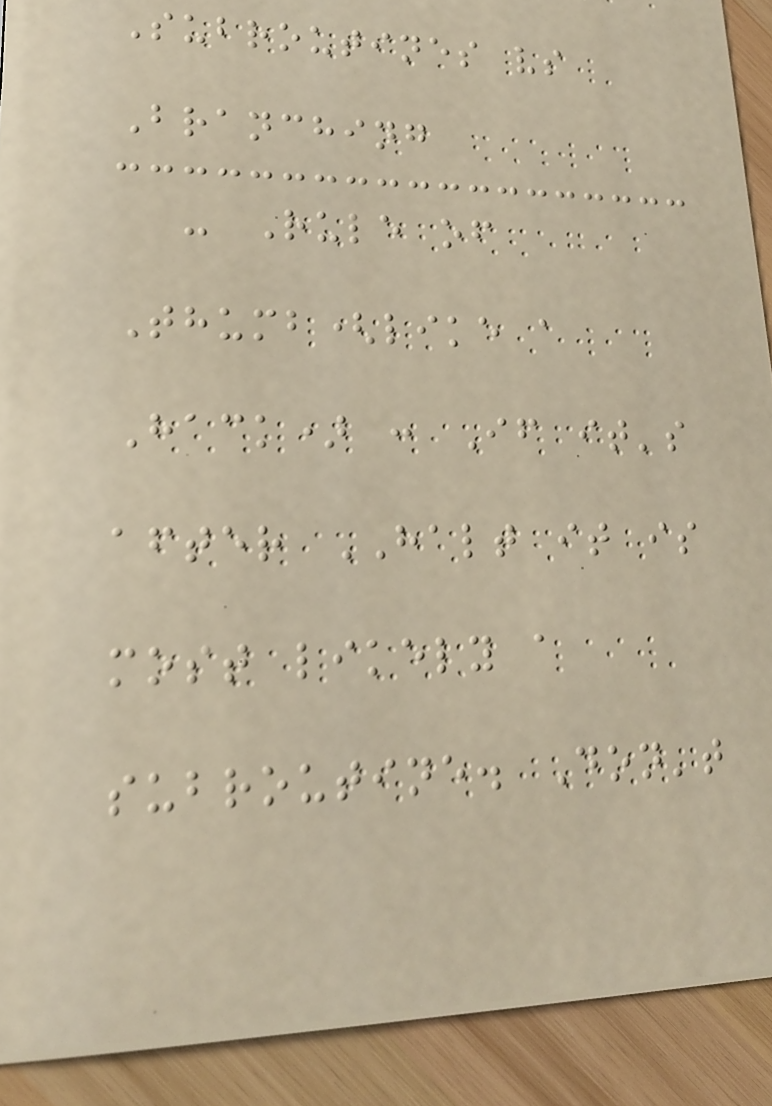Subroutines vs
Branching
- Rule of
Thumb(like a
Hack) : If it's
after HALT it is
most likely a
subroutine. Don't
